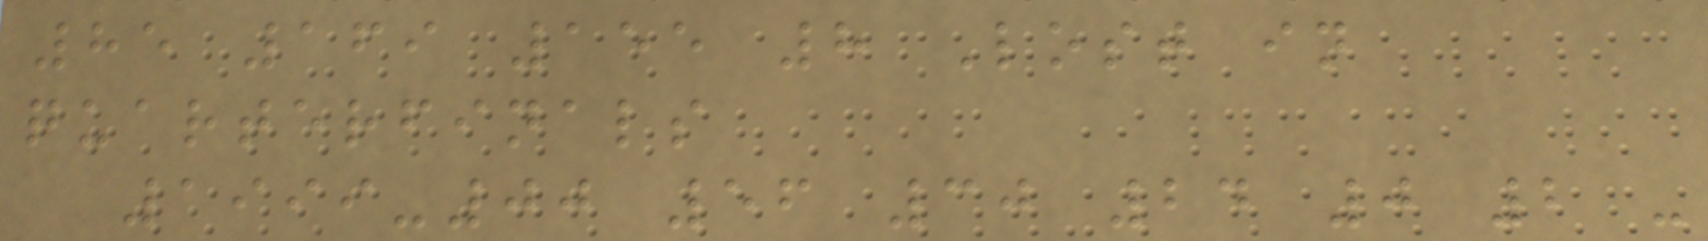85 169 155 8 Lost in
quarterfinals
1999-00 56 30 24 0 2 -
